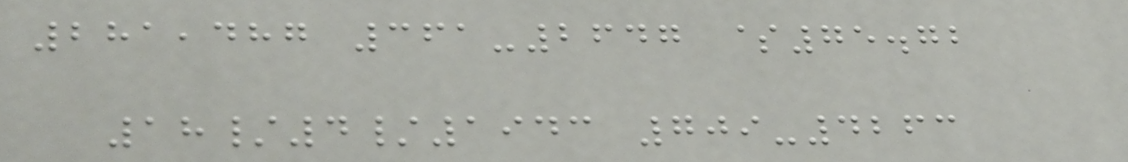281,487 361-2647 $75.72
18/4/1943 709-4263
